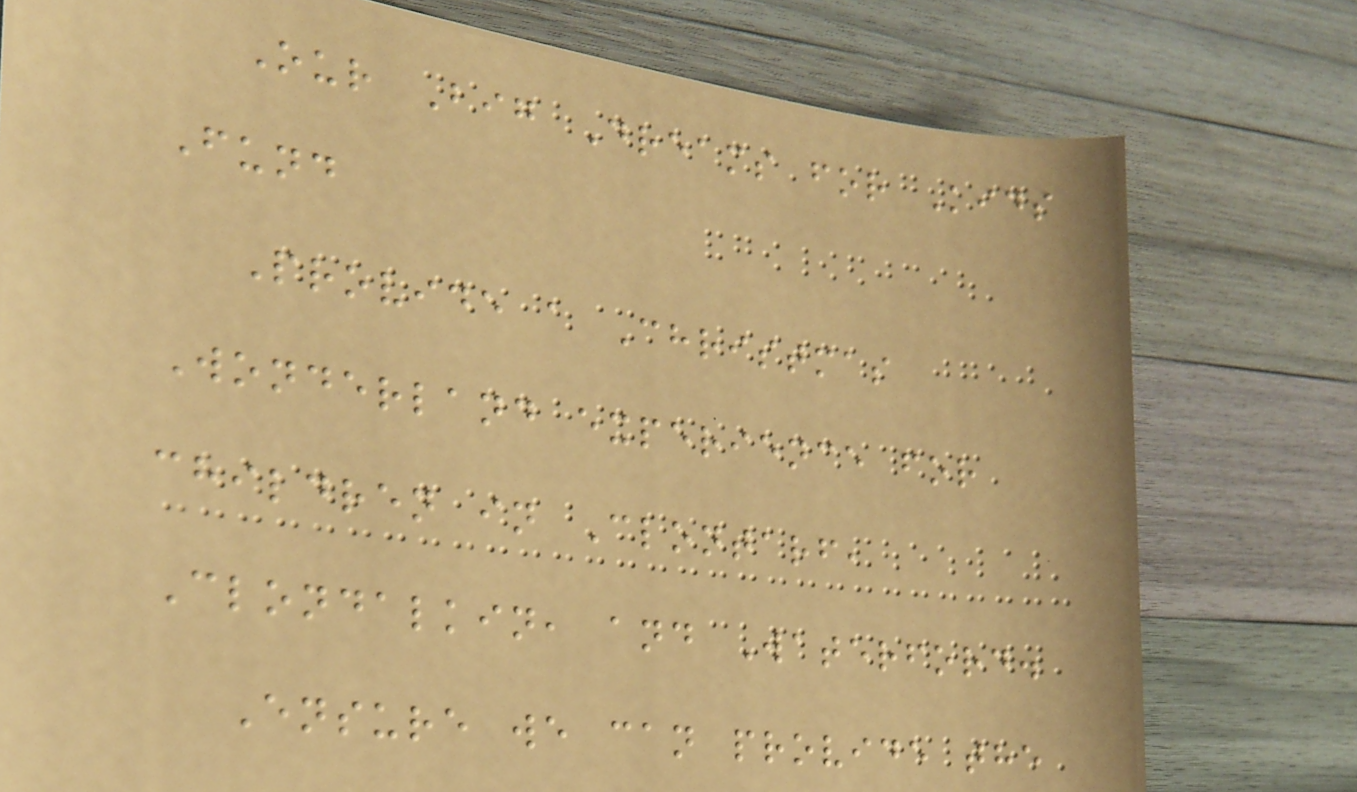Our Big Dreams for Kids
Fund
Provide a Christmas
Wonderland experience for
children in Clontarf,
Clondalkin, and Waterford.
Ensure we can provide the
